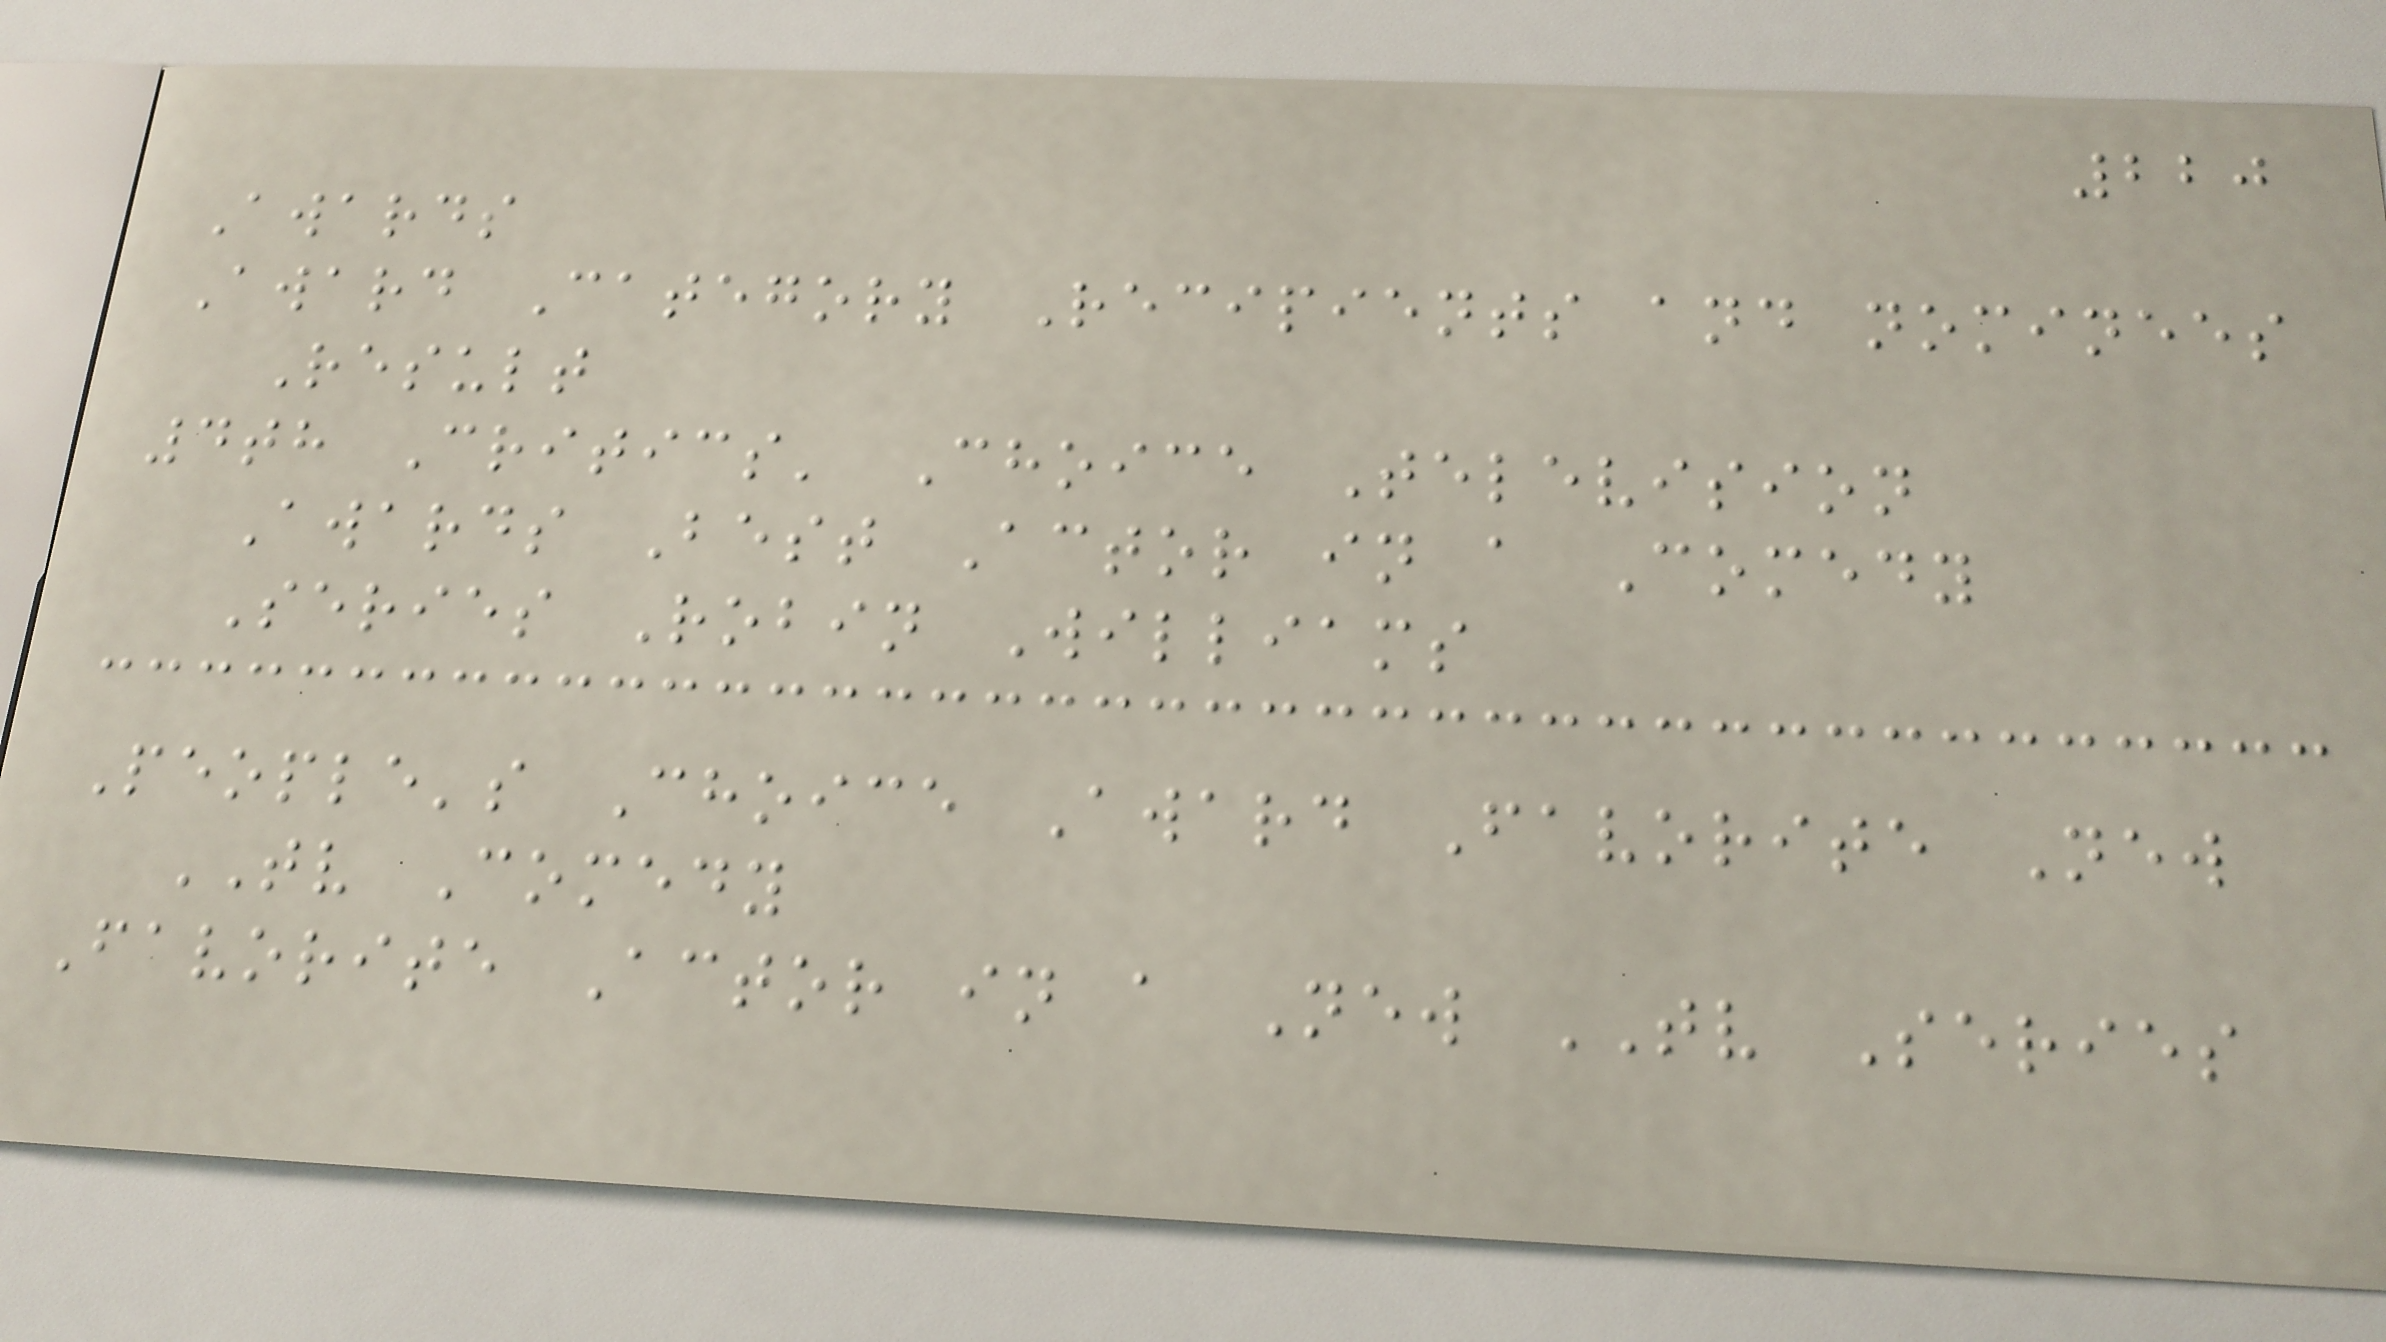220
Awards
Award Category Recipients and nominees
Result
4th Critics' Choice Television
Awards Best Actor in a Comedy
Series Robin Williams
People's Choice Award Favorite New
TV Comedy
Favorite Actor in a New TV Series
